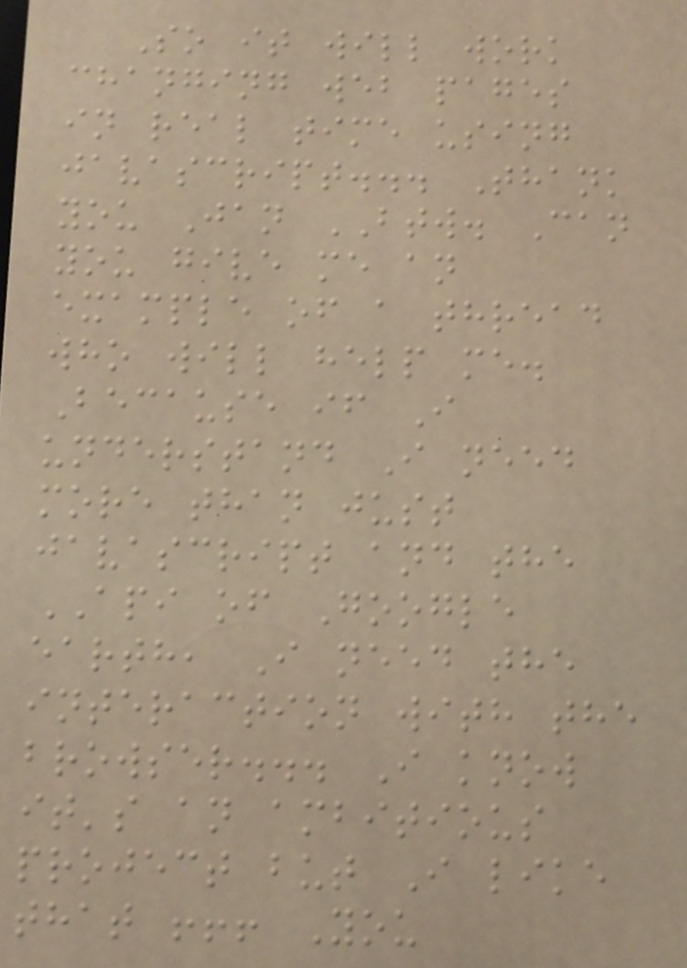So it will work
changing web pages
in real time using
javascript... Thank
you Jan BTW. Can
you give me an
example of a thread
who will help me.
Because if I
understand I need
more than just
javascript and the
API of Google
earth, I need the
interaction with the
browser... I know
it's an ambitious
project but I like
that !!! You
